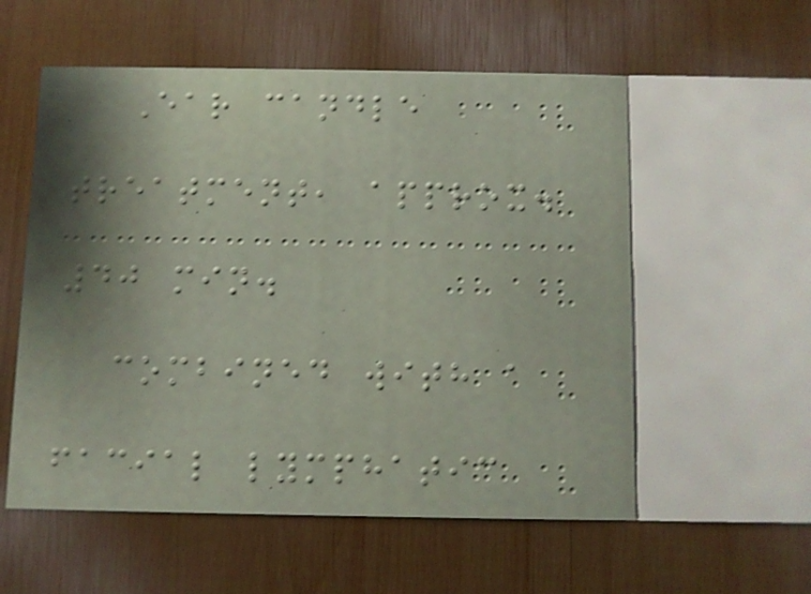Ear candle
treatment, approx.
40 min.
combined with a
facial lymphatic
